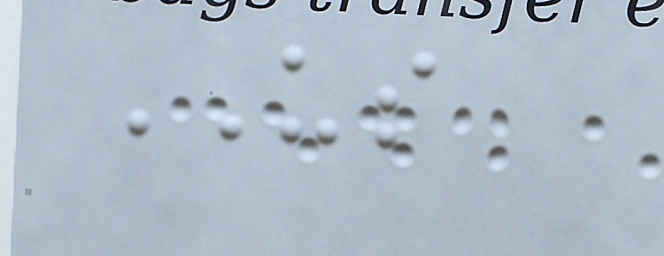US
